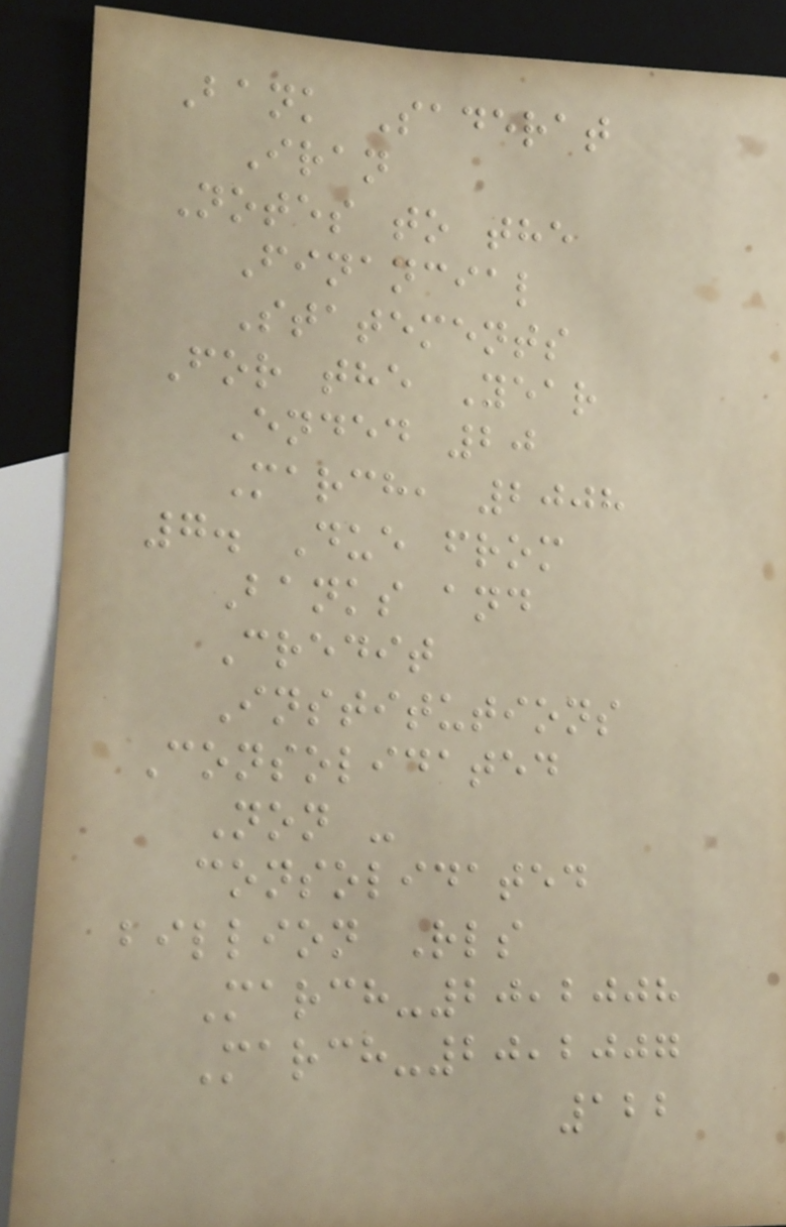Bank Saderat
Iran
Notes to the
Financial
Statements
For the Year
Ended 20
March, 2008
7. Due from
Banks and
Credit
Institutions
Consolidated
Non -
consolidated
billion Rls
March-20,2008
March-20,2007
122
